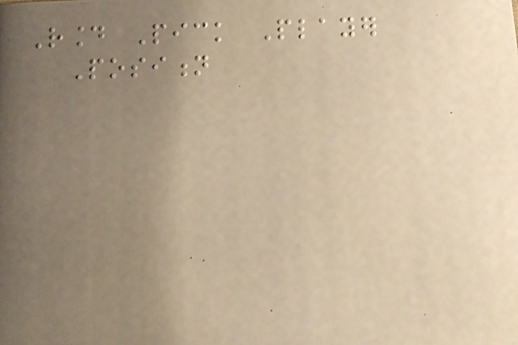Round Pick Player
Position
